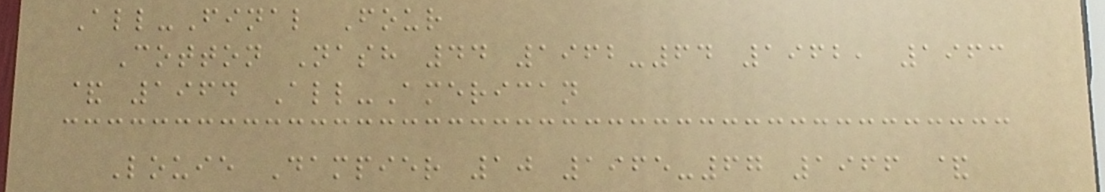All-Final Four
Cotton Nash 44 1962-64 1962, 1963
& 1964 All-American
Louie Dampier 10 1965-67 1966 &
